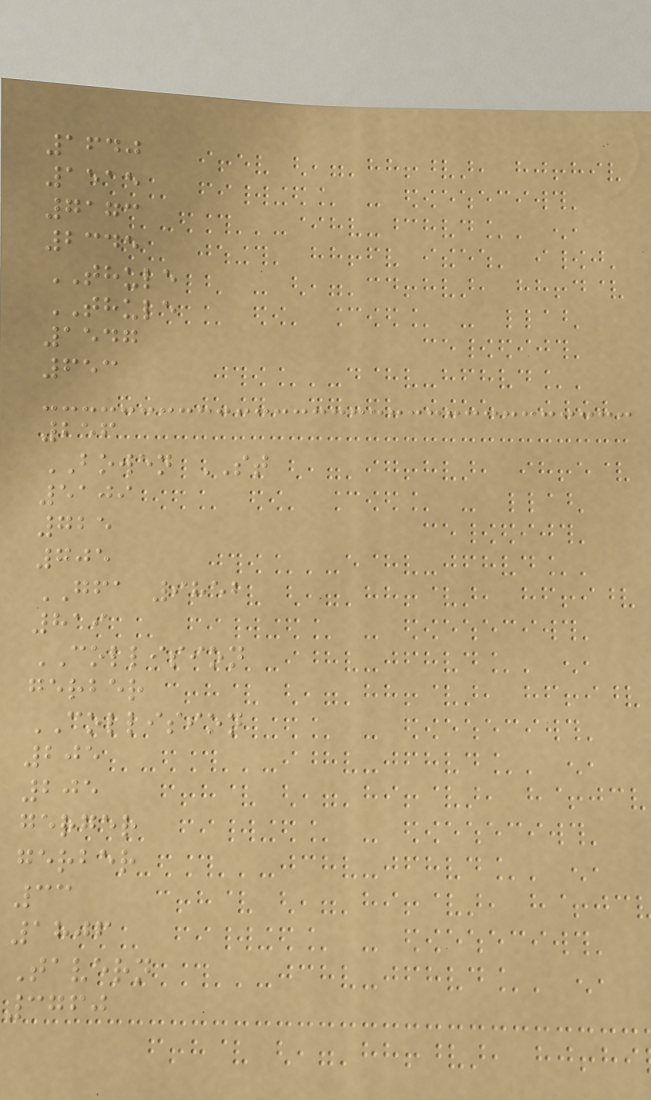1640
1515
7173
2345
THULE
THULE
1547
653
256
BOWEN ST
5109
725
705
GFA 9852
819
COLLISION
gerber
COLLISION
205
205
gerger
gerber
33
1806
Tavern
3760
